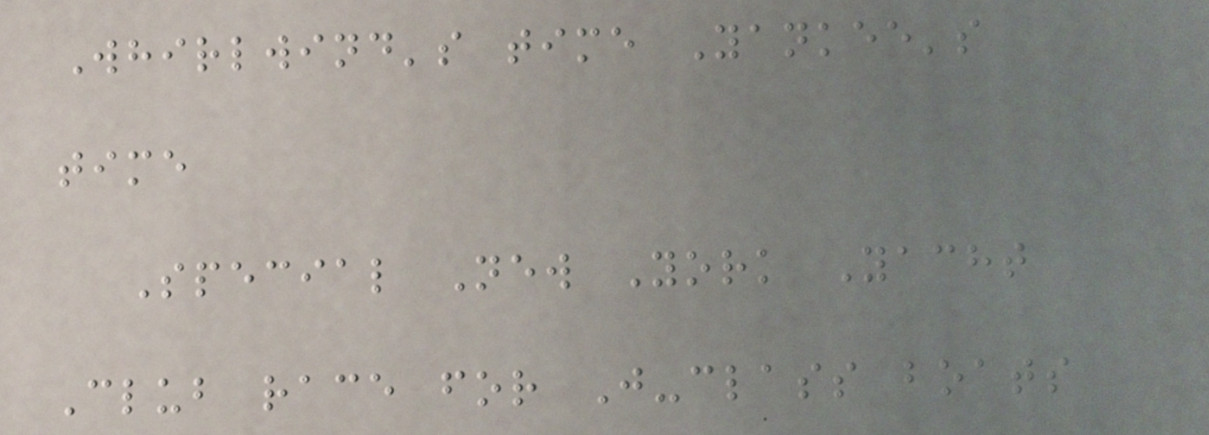Whirlwind's time Yankee's
time
Special New York Yacht
Club race for J-class boats
